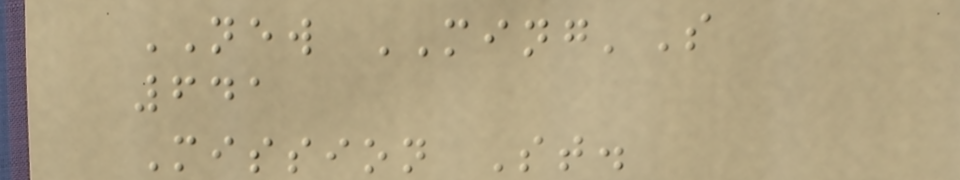NEW MING'S
641
Mission St.
